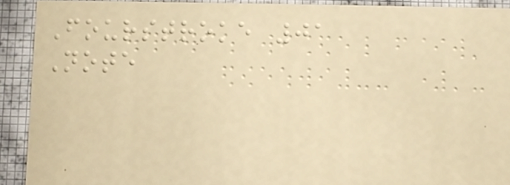Fourstroke 01
Note
